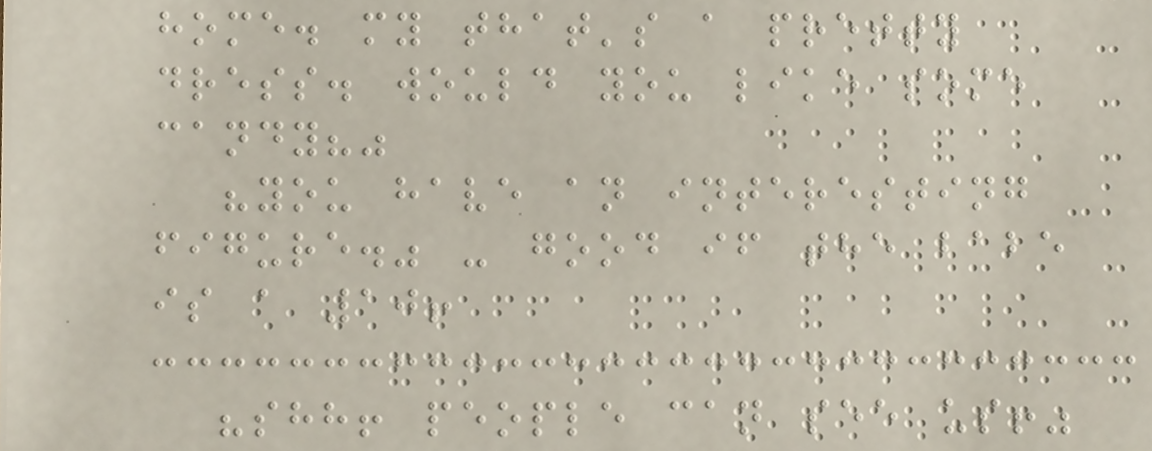home. my that's a pretty
dress. would you like some
candy?"
"you have an interesting
figure." - good if the babe
is a 10!
"shh! people can see us!"
